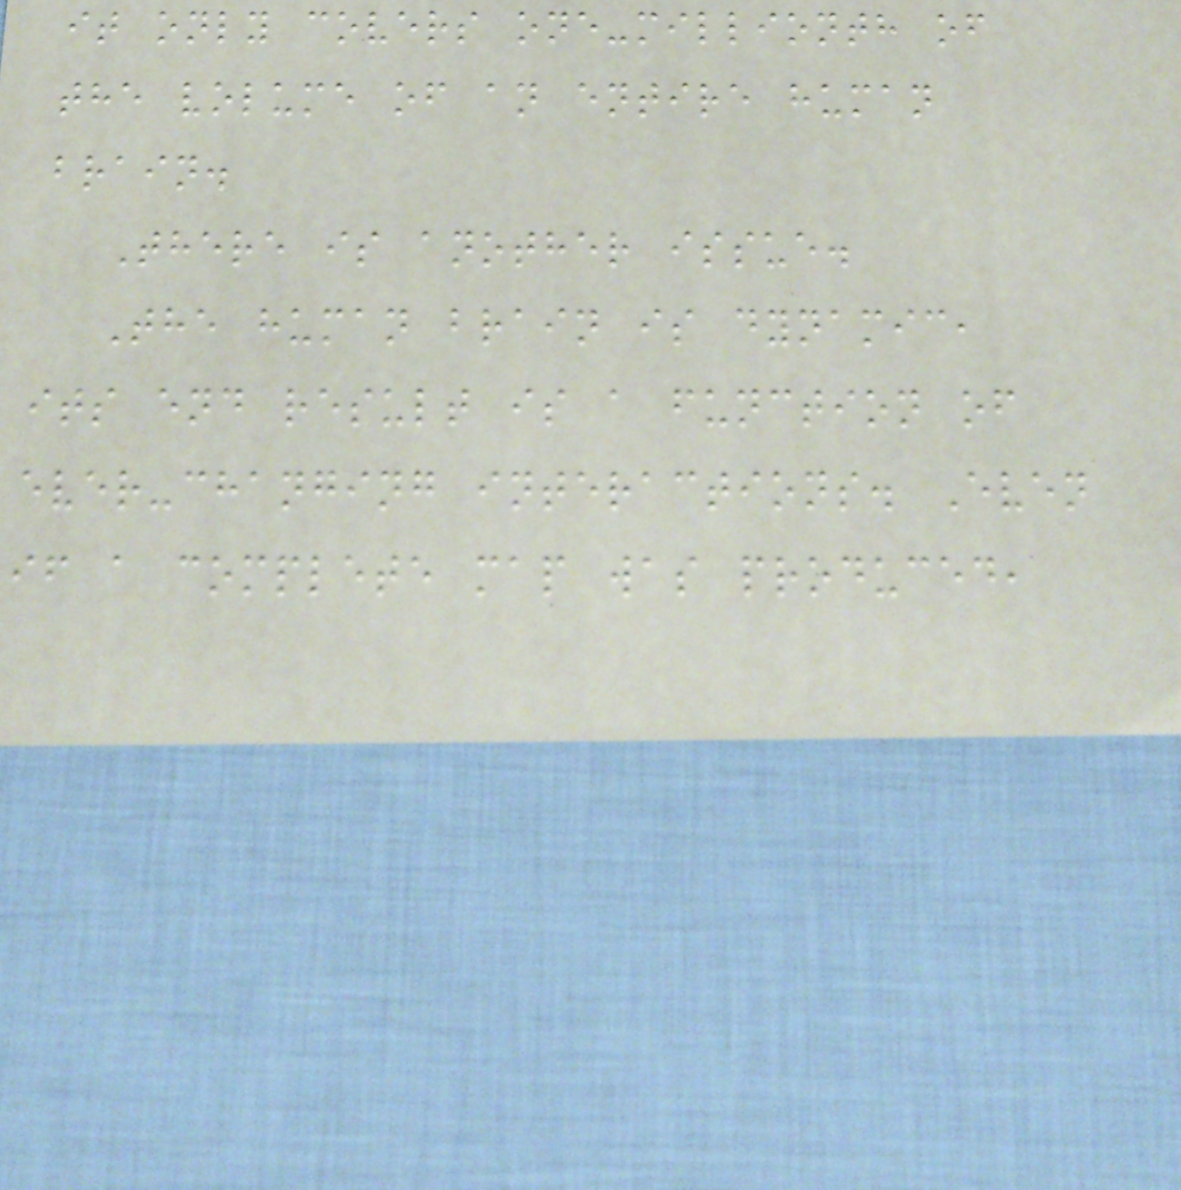it only covers one-millionth of
the volume of an entire human
brain.
There is another issue.
The human brain is dynamic,
its end result is a function of
ever-changing interactions. Even
if a complete map was produced,
